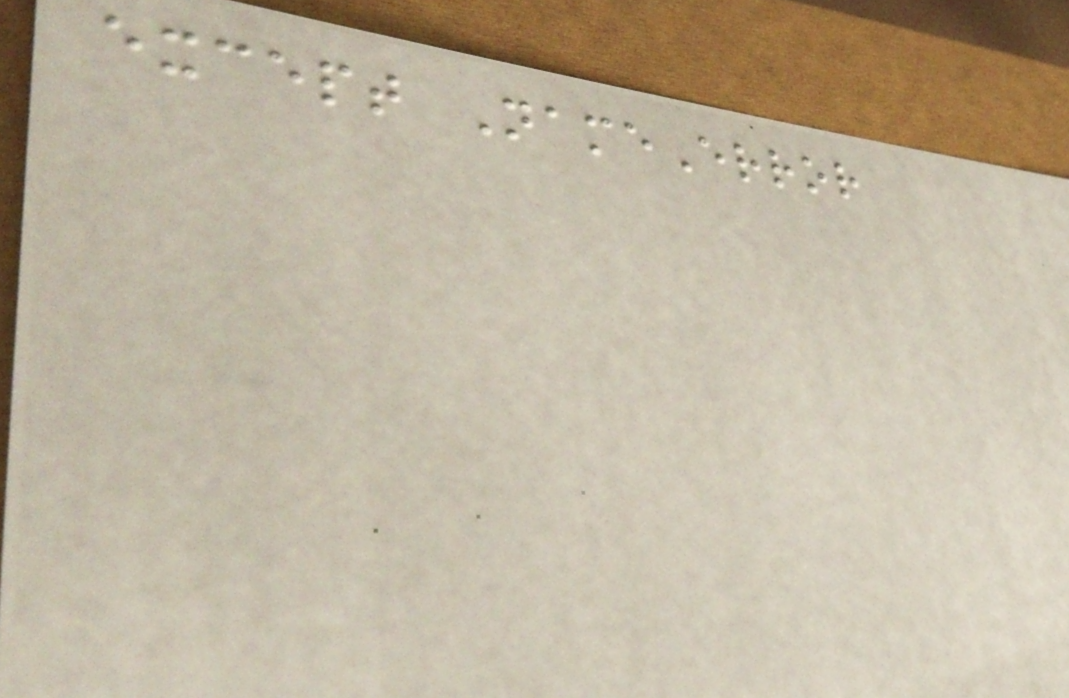except NameError
